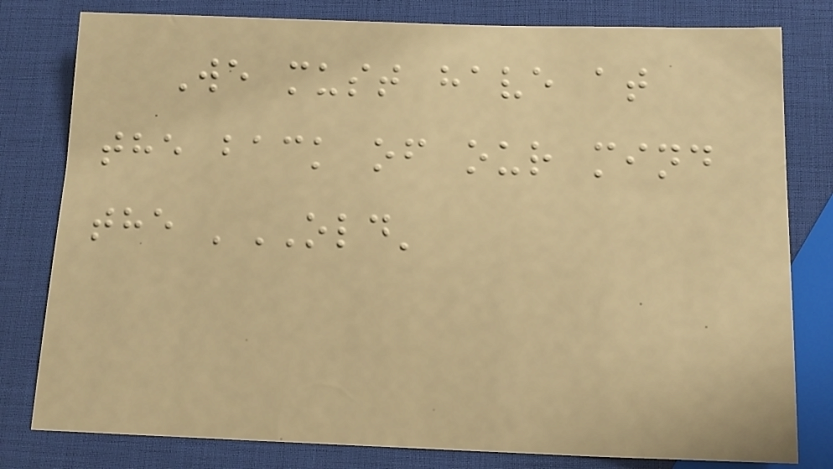We must have at
the back of our mind
the 'OLD'
